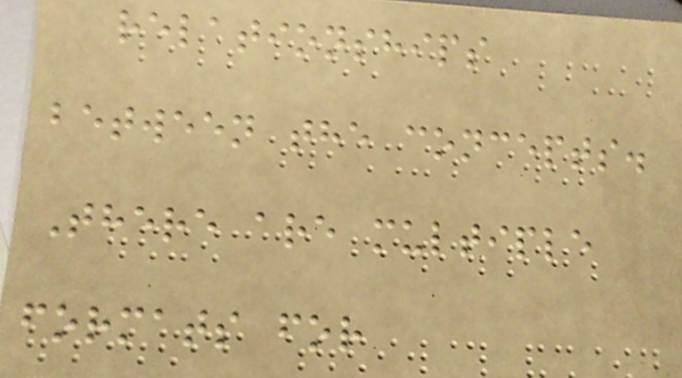relationships
between the concepts.
There are multiple
formats for
